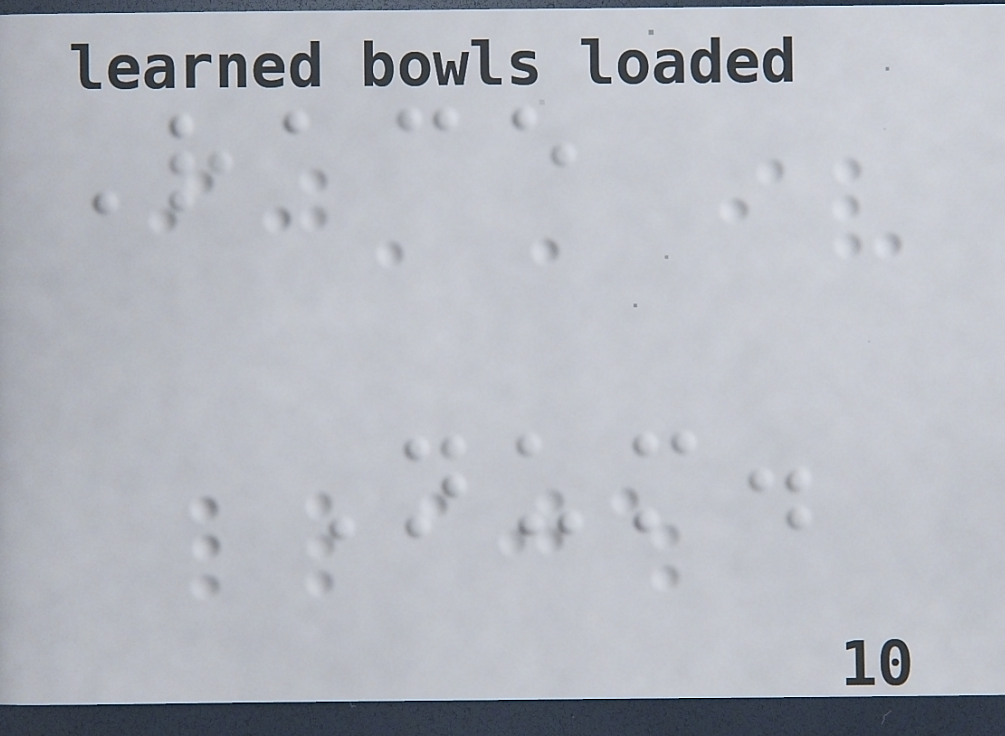Race
Num.
